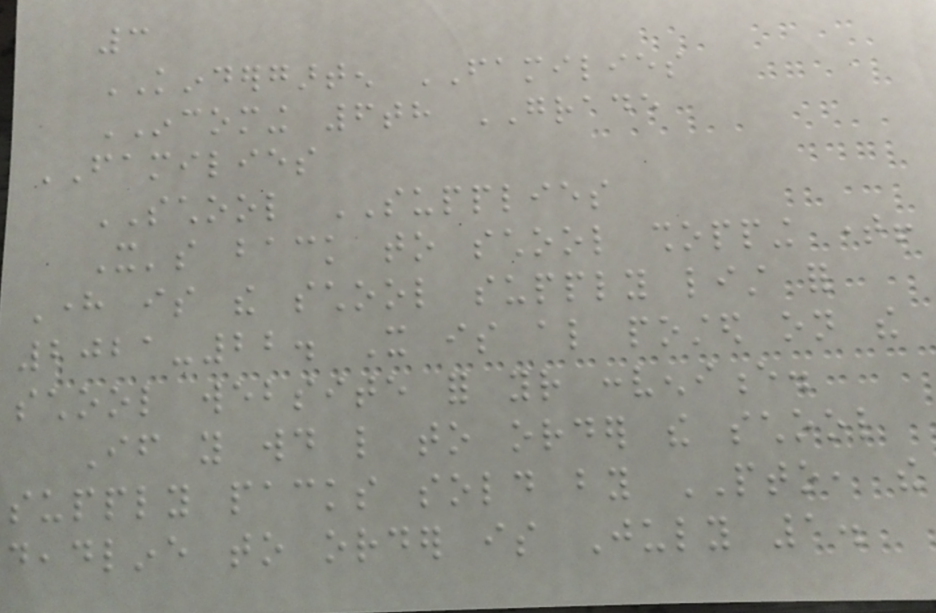3
KINDERGARTEN FAMILIES
INCOMING 6th GRADE
FAMILIES
SCHOOL SUPPLIES
It's back to school shopping time!
Here is the school supply list for
2021-22. It is also posted on the
school website for your convenience.
If you would like to order the school
supply packs sold by PTO, the
deadline to order is July 1.
